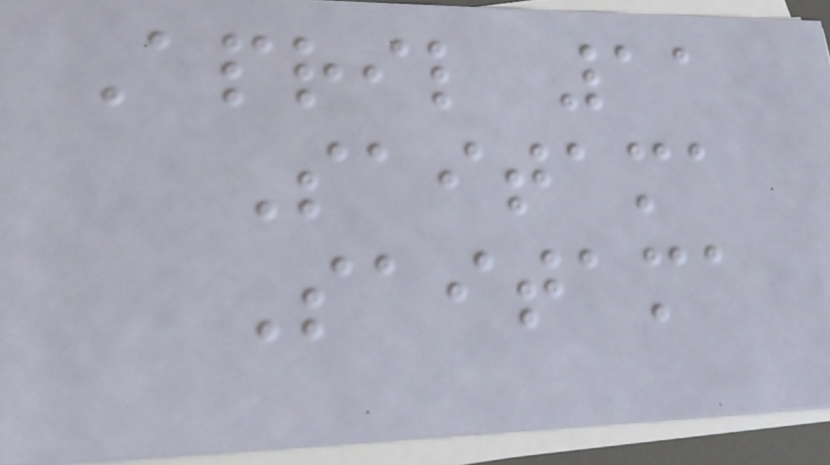April 11
Saitama
Saitama
